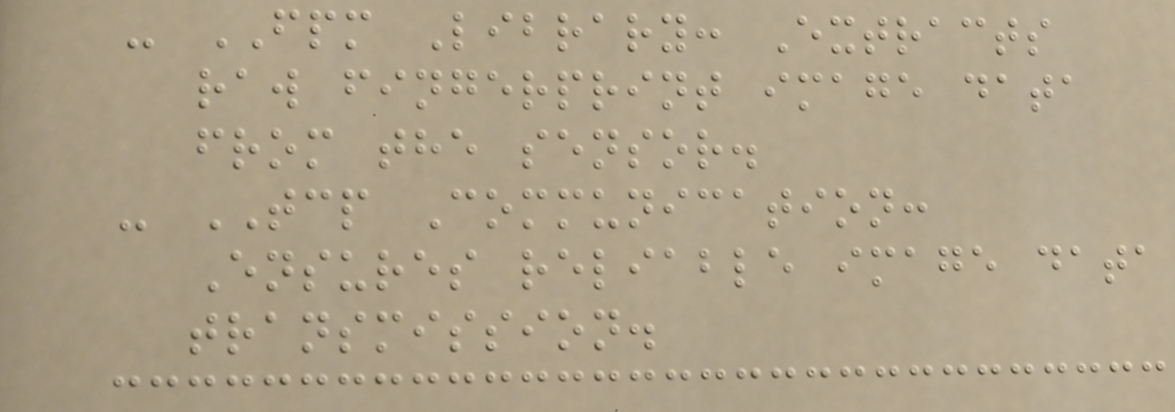- FPM Library: Extracts
raw fingerprint image data
from the sensor.
- TCP Communication:
Ensures reliable image data
transmission.
